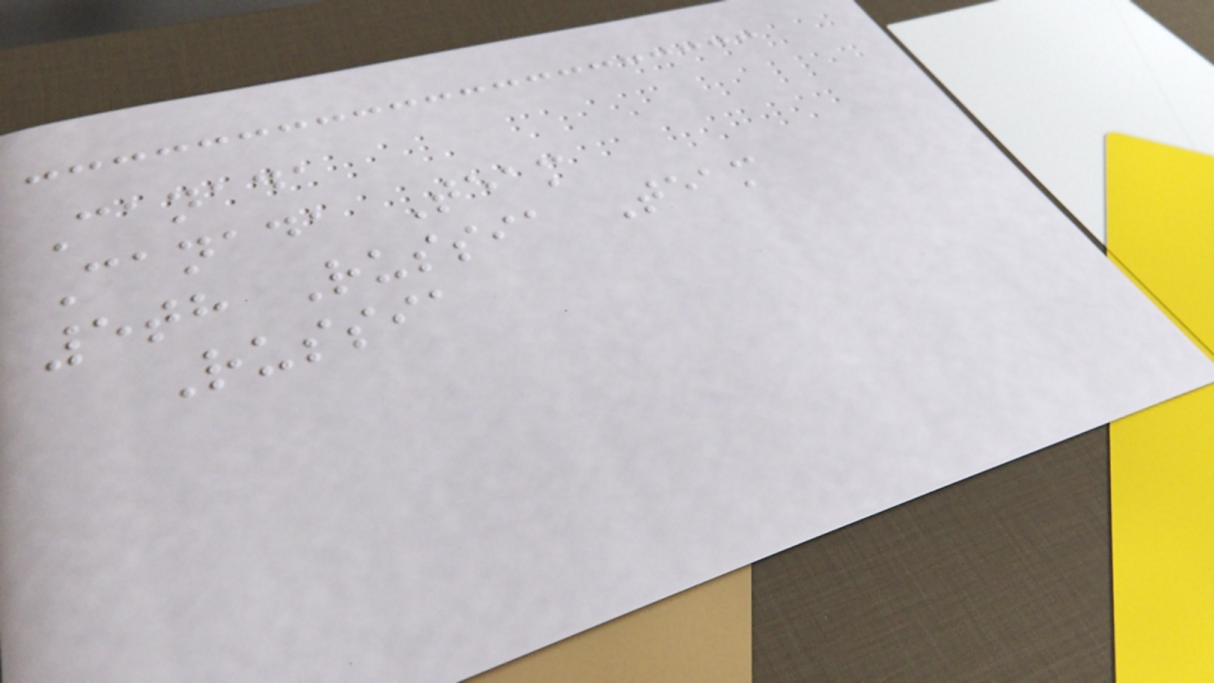Canada
Canada Team
5th Russia Team
Russia
